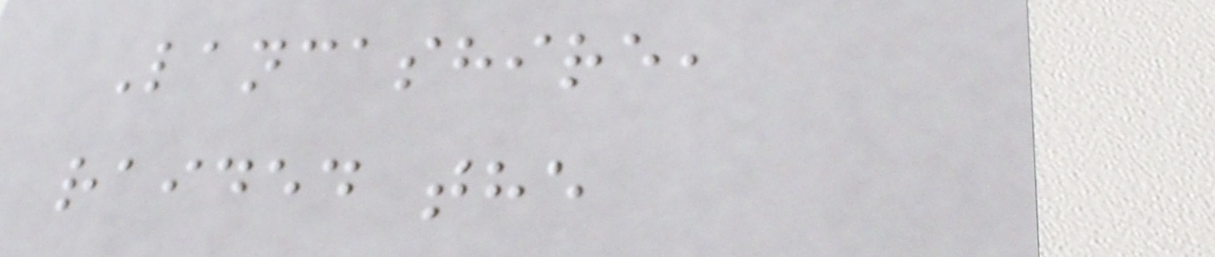Lancashire,
raided the
